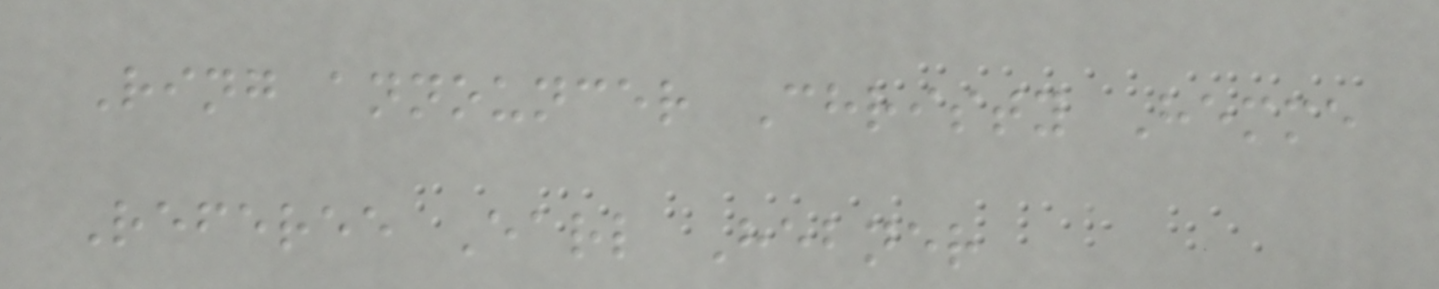Ring announcer Christy Hemme
Referee Earl Hebner
